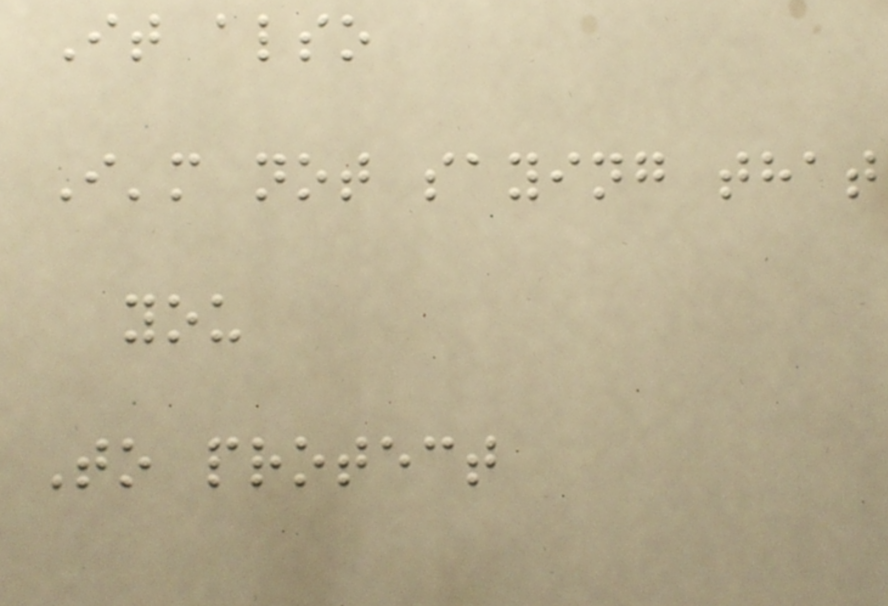It also
I'm not saying that
you
To protect
